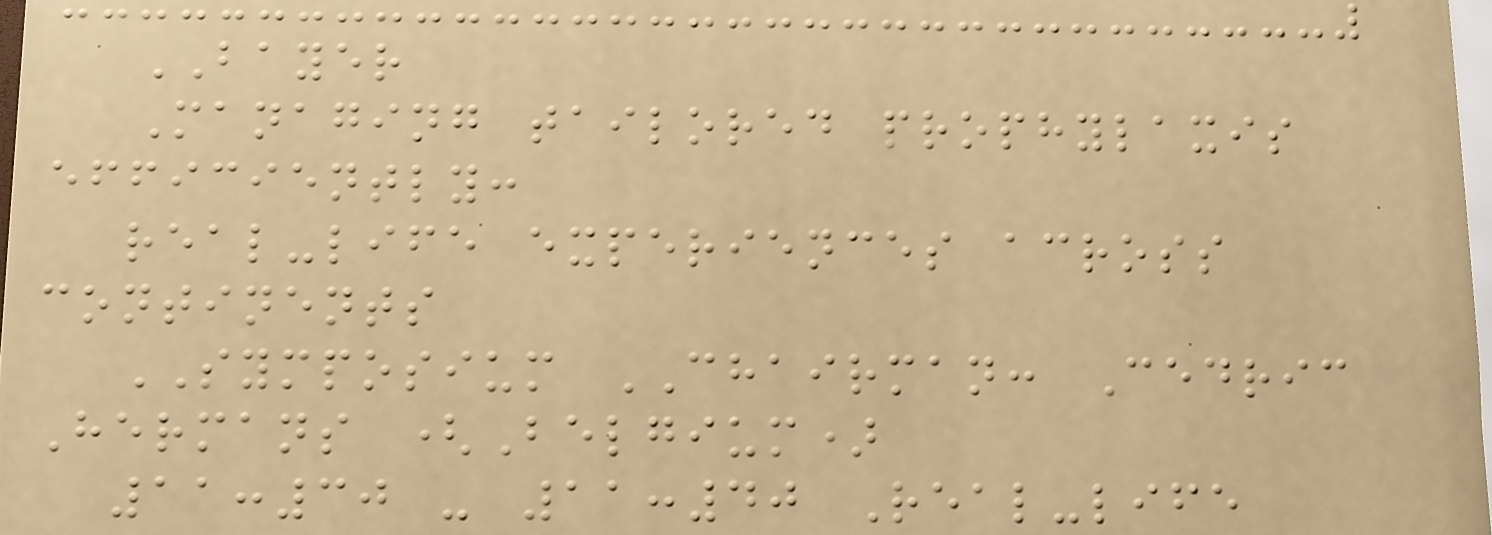BAYER
Managing tailored prophylaxis
efficiently:
real-life experiences across
continents
SYMPOSIUM CHAIRMAN: Cedric
Hermans (Belgium)
11:30 - 11:40 Real-life
